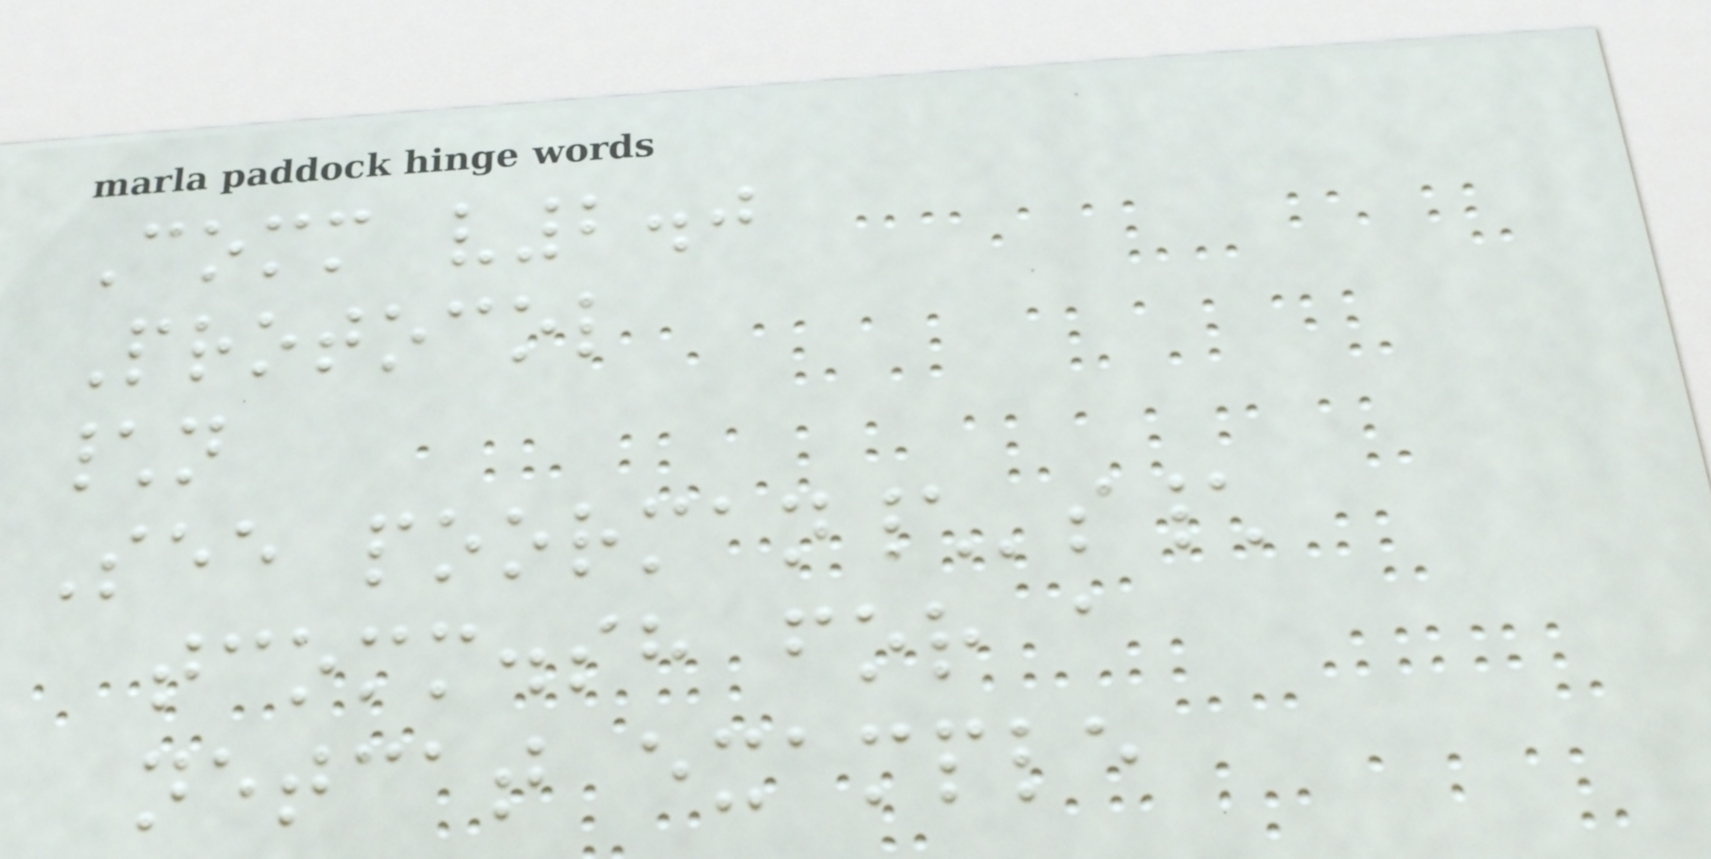Comm v2.0
Protocol
\n
See poorman\'s\
tcomm.sh for a
netcat example
